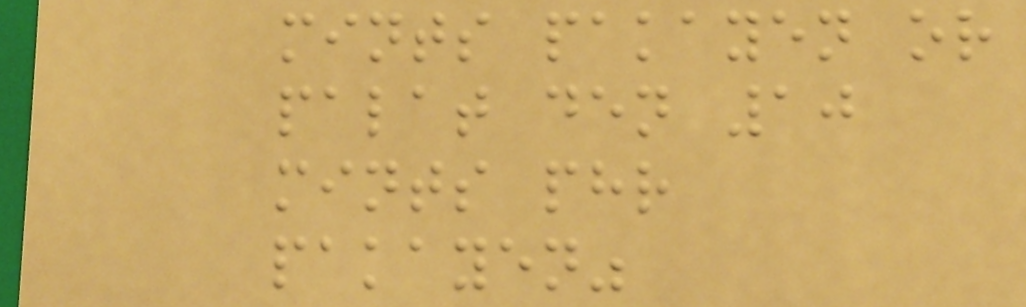mints pakayen or
palat den 10
mints phr
pakayen"
